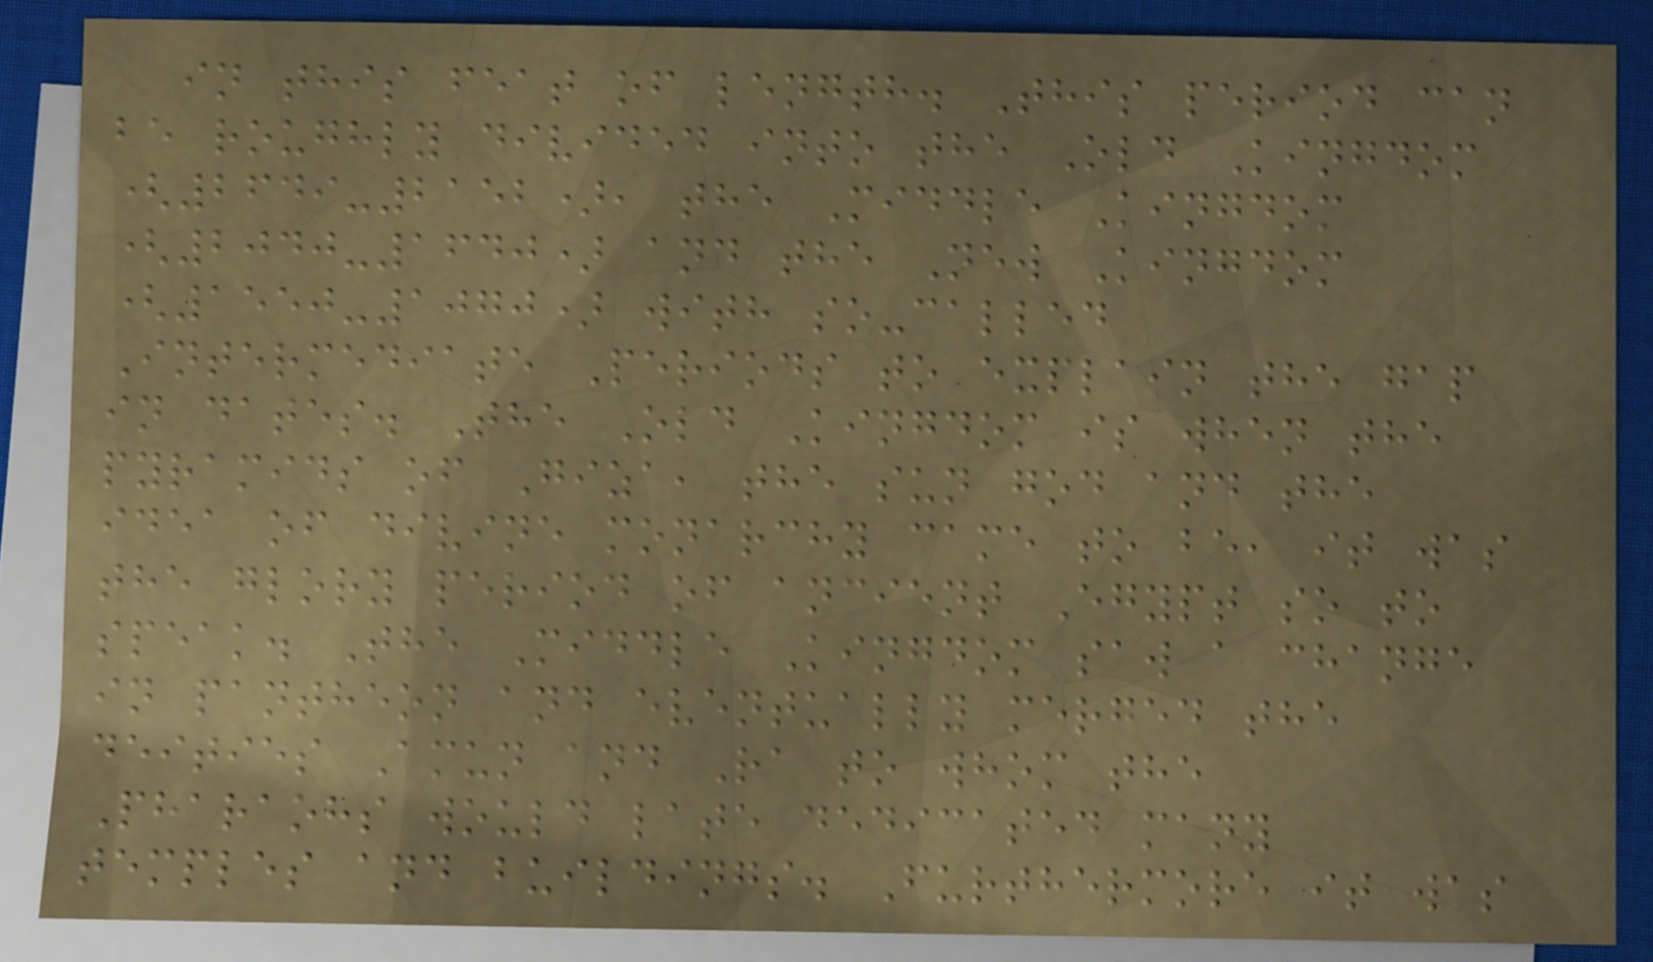in this feat of length. This period can
be roughly divided into the Old Kingdom
(2649-2152), the Middle Kingdom
(2040-1640) and the New Kingdom
(1550-1070) with so-called
Intermediate Periods to explain the gap
in dates. The Old Kingdom is when the
pyramids of Giza, the sun god and the
idea of divine monarchy came to be, it was
the glory period of ancient Egypt so to
speak. The Middle Kingdom saw a change
in pantheon and eventually merged the
deities Amun and Ra to whom the
Pharaohs would late dedicated many
temples and buildings. Furthermore it was
